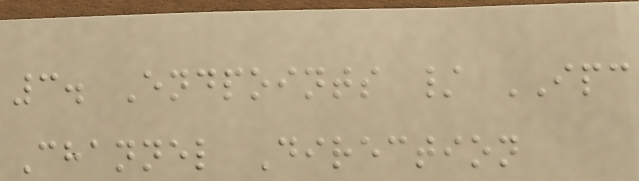3. Endpoints / IPC
Channel Direction
